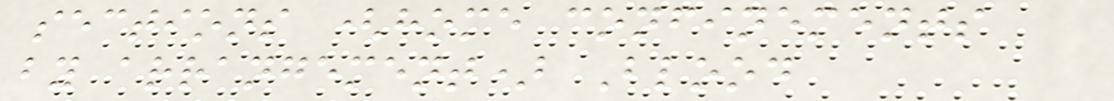sections (home confinements
by arrangement) Blood
